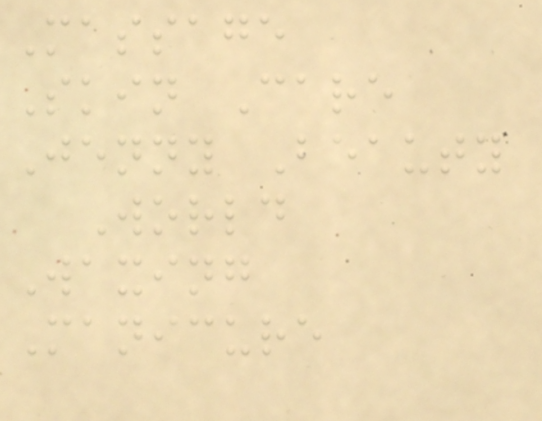Massage
Skin Care
Jenny Beauty
World
Waxing
Manicure
